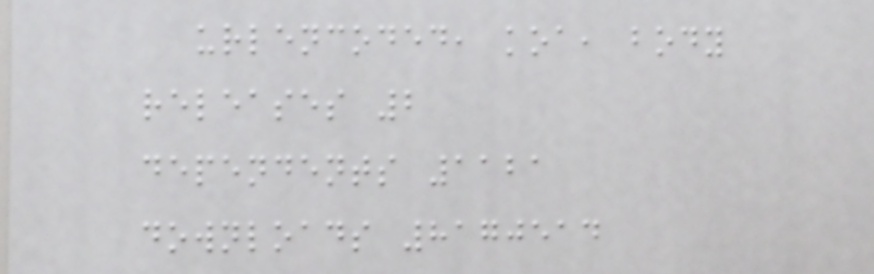urlencoded, koa, body
releases 2
dependents 1121
downloads 8170514
